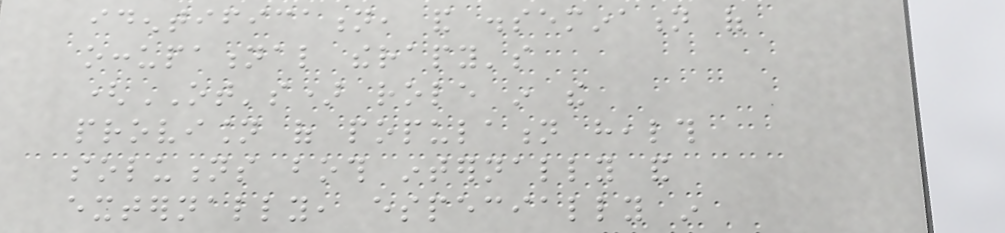identification, and dissemination of
occupational therapy's
(OT's) role in the
provision of population health
solutions both internally and
externally, especially in
